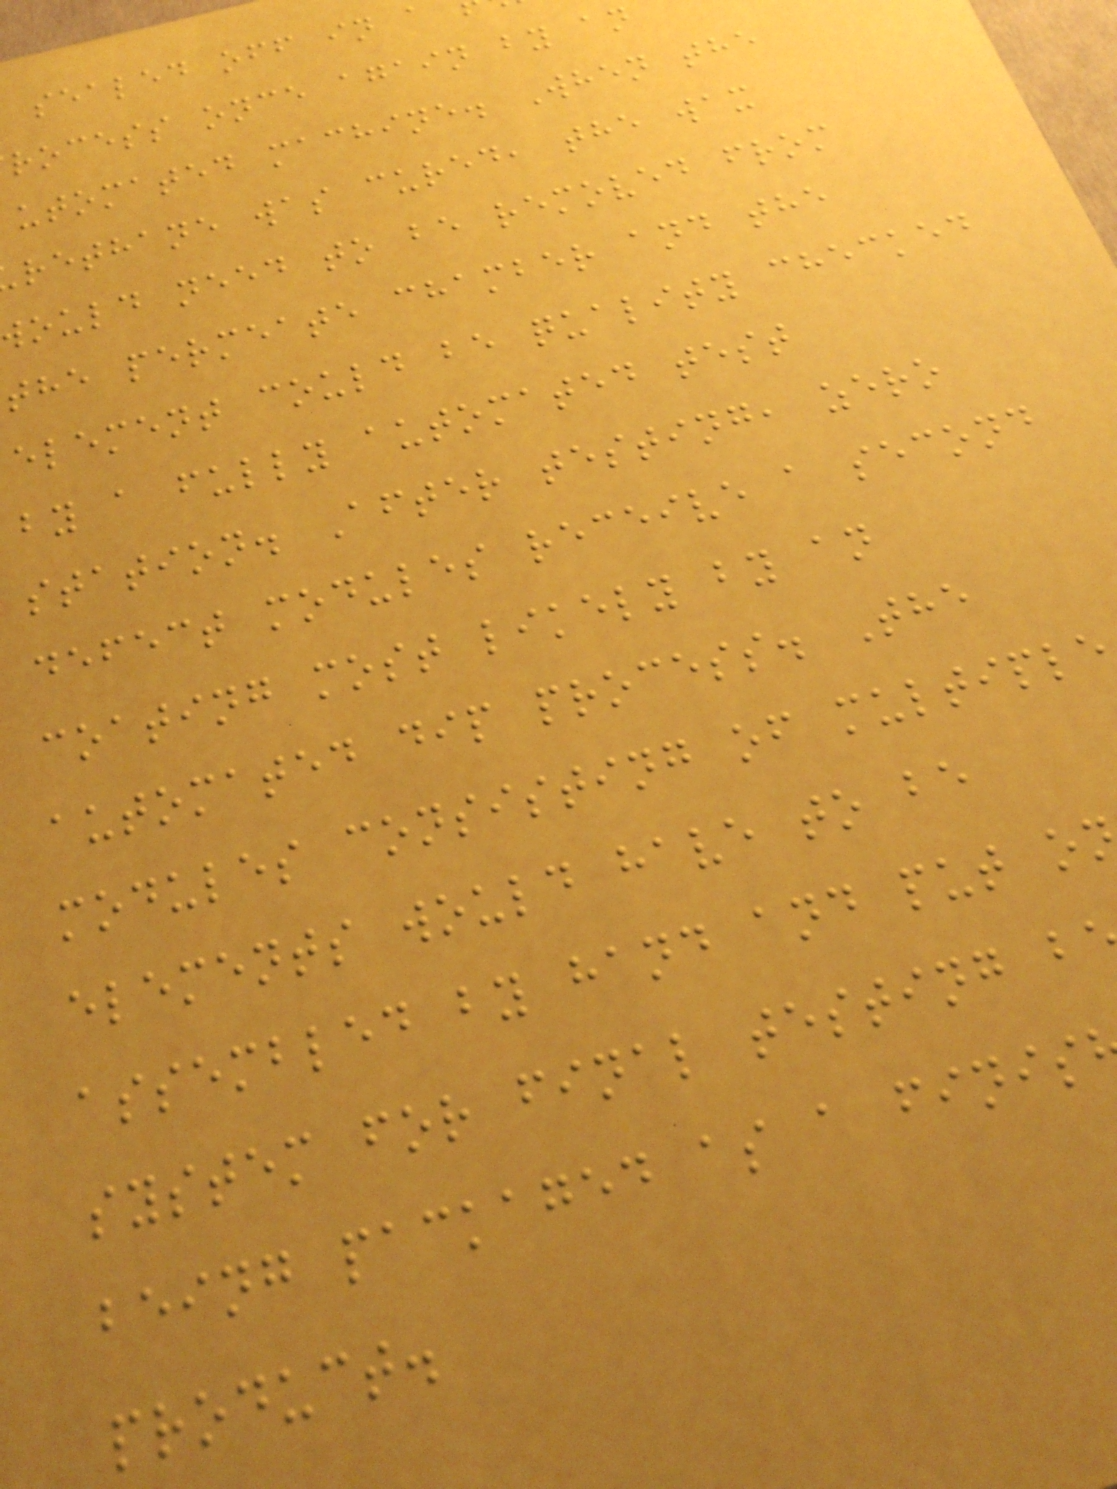sealed off in a
rocess once again by an
utomated machine. When the
rethane was cured, the wax
ould need to be removed from
the permeate chamber and the
element could be quality checked
by a fully automated test
station. After testing, zero
defect modules receive a second
coating most likely by an
automated dip process. The
modules consisting of multiple
elements would have to be
assembled by hand and put o
system for final testing b
being packaged as a finis
product.
